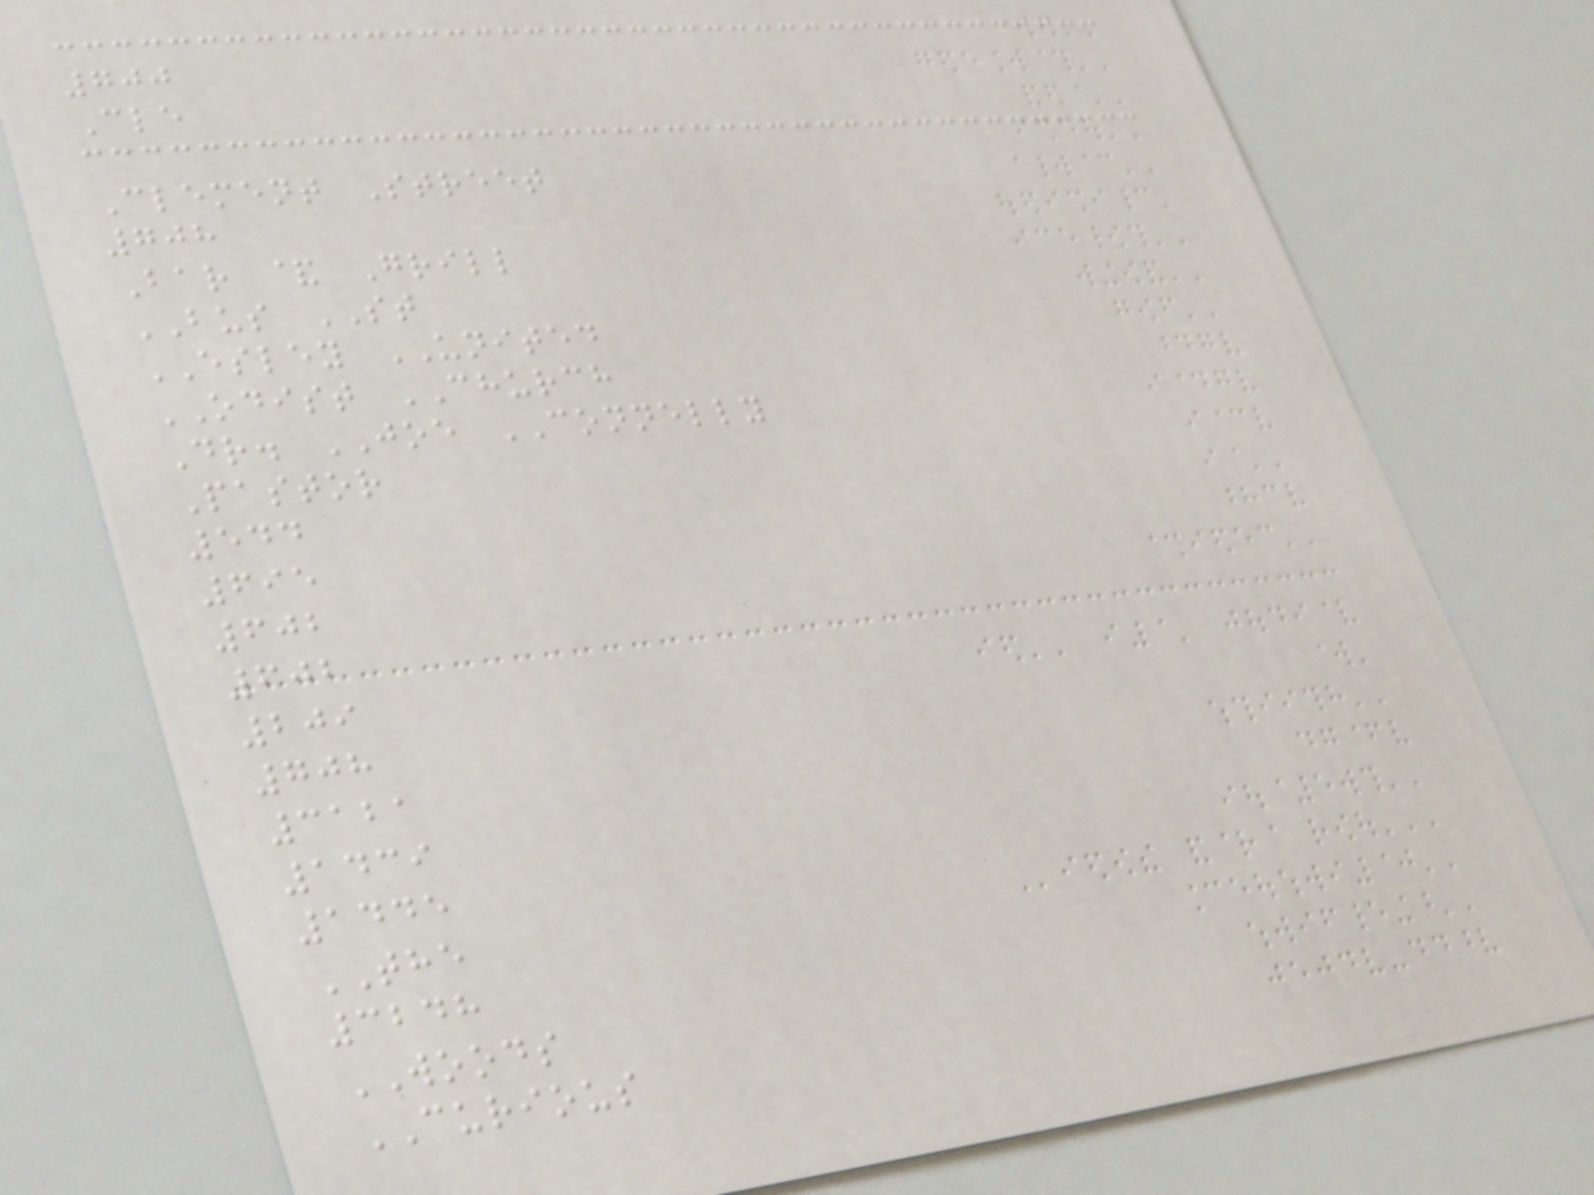700
Cle
Clement Street
708
Bar & Grill
BUS ST
ESLEY UNITED
ODIST CHURCH
Dr. JOE CONNELLY
Pastor
544
695
602
602
209
708
3121
1439
1445
THE
3248
WOODS
CURIOUS
